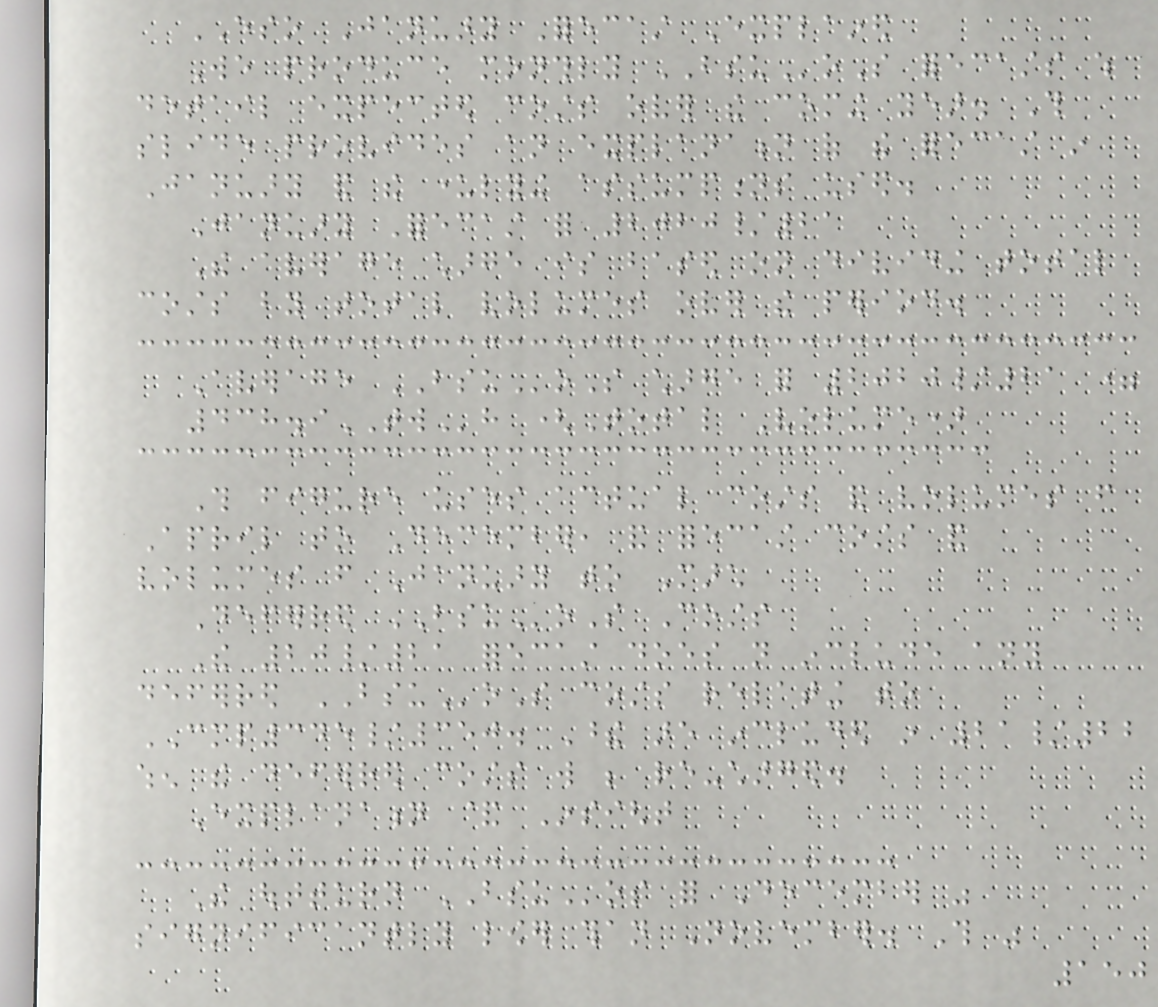ESO January Forecast Explained
We produce monthly BSUoS forecasts which
detail expected costs over the coming year. This
slide provides an explanation of the forecast in
January and the underlying assumptions used.
January Forecast for 2020/21
The average charge is based on dividing total
costs by total volumes over the period.
Average BSUoS charge for 2020/21 =
438.9TWh (Total Volume)
This figure uses actual costs and volumes from
April to December, and forecast costs and
volumes from January to March
Deferred BSUoS Costs
The 20/21 forecast does not include any
deferred BSUoS costs relating to
CMP345/350. These are included in 21/22
when the deferred costs will be re-charged.
Explanation & Insight
The outturn BSUos for December was
significantly lower than November. This was
150
